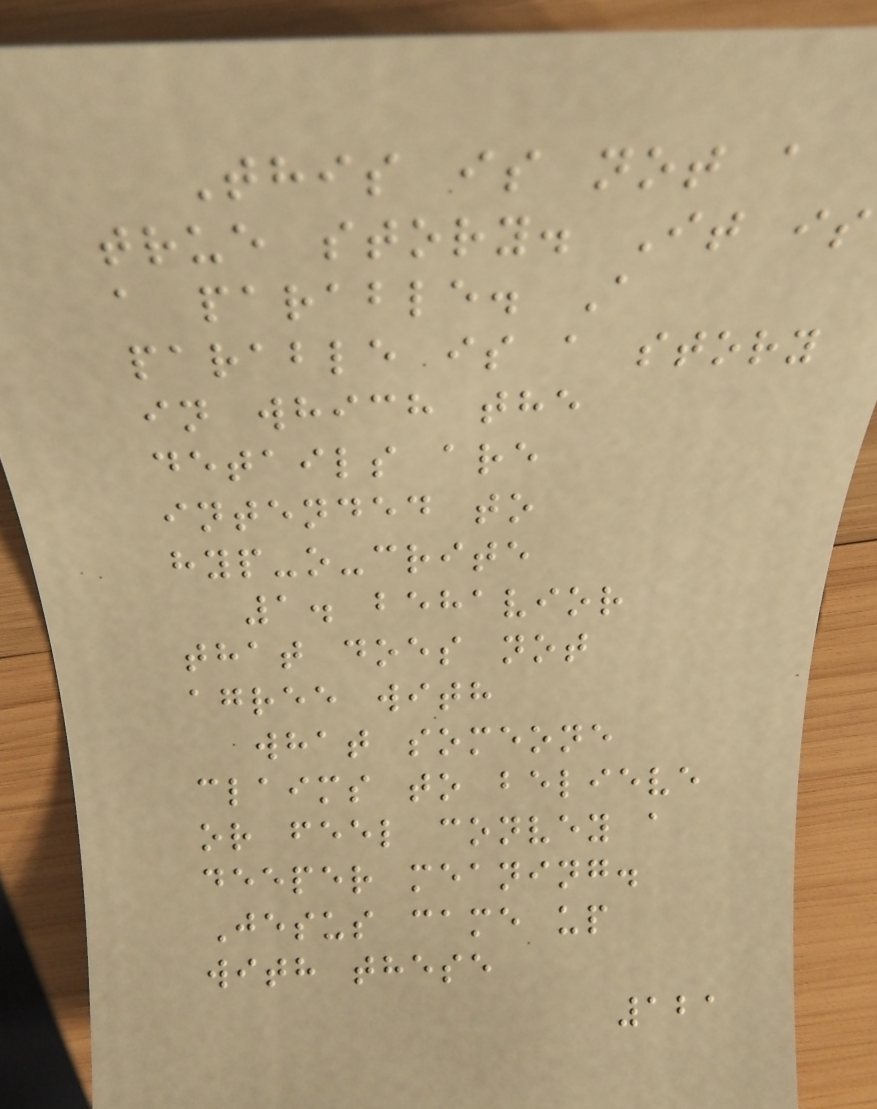This is not a
true story. It is
a parable. A
parable is a story
in which the
details are
intended to
hyp-o-crite
1. behavior
that does not
agree with
what someone
claims to believe
or feel convey a
deeper meaning.
Jesus came up
with these
121
